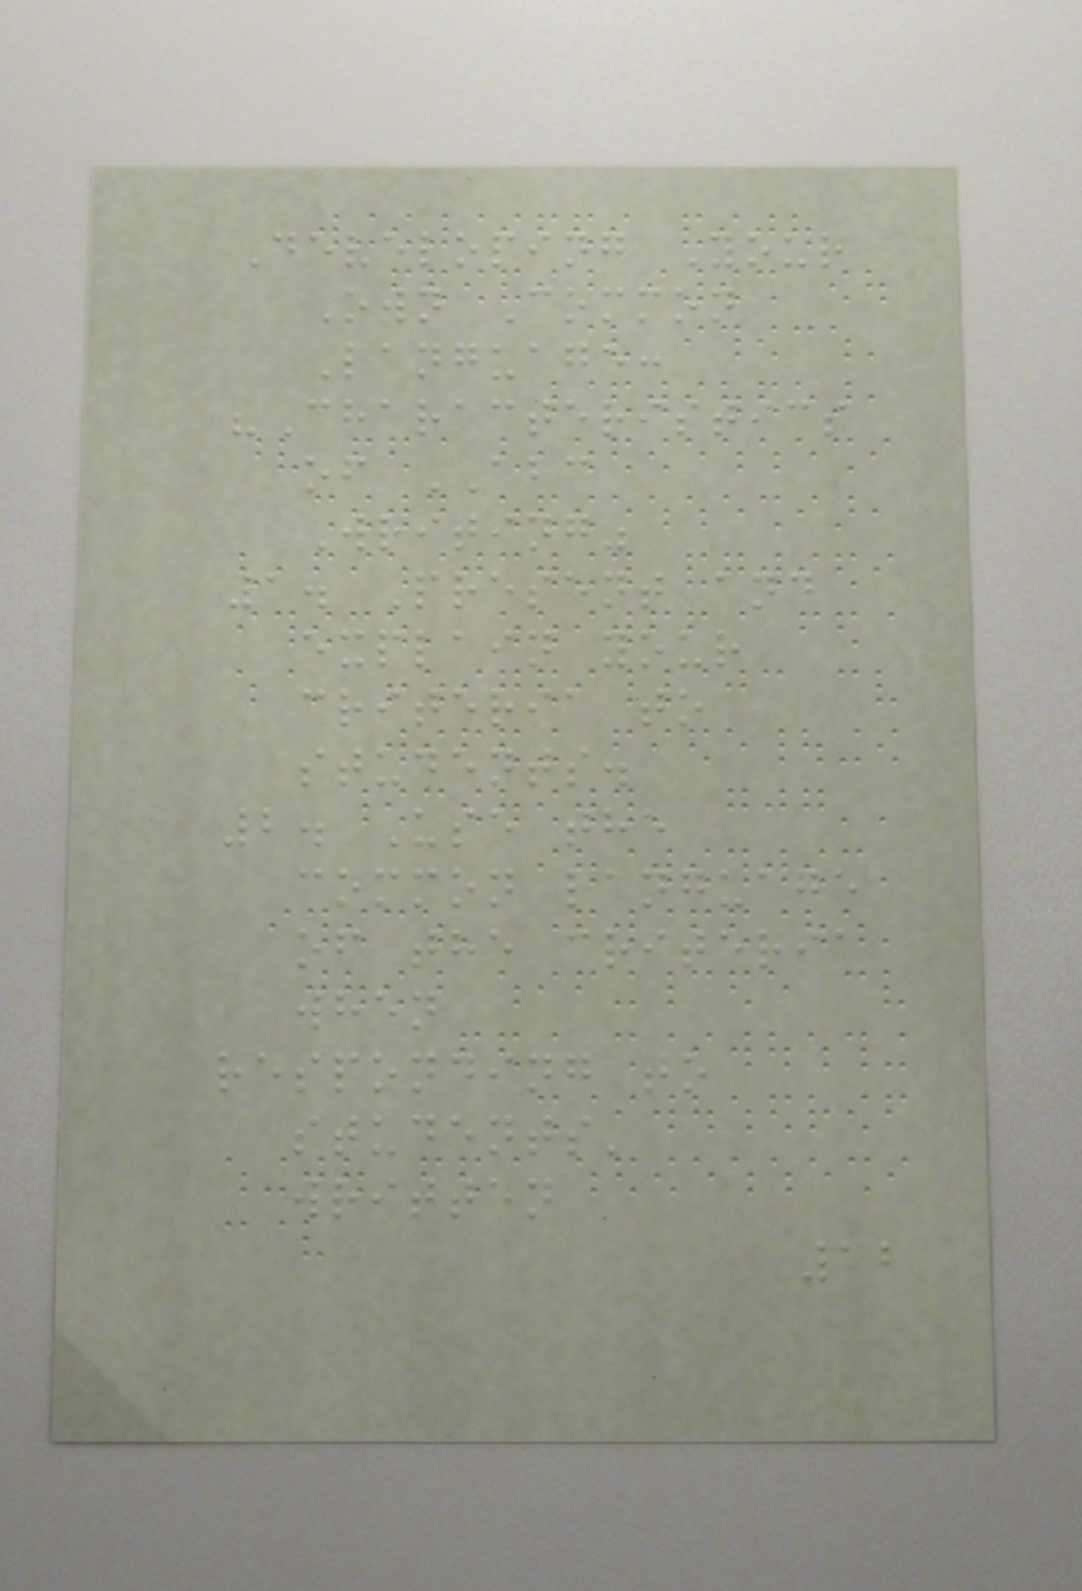Developing Your
Own Common
Language:
"Characteristics
of ABC
Writing"
1. Present and
explain your
criteria to
students.
2. Use the
common language
of the criteria
when
responding to
students'
written
12
